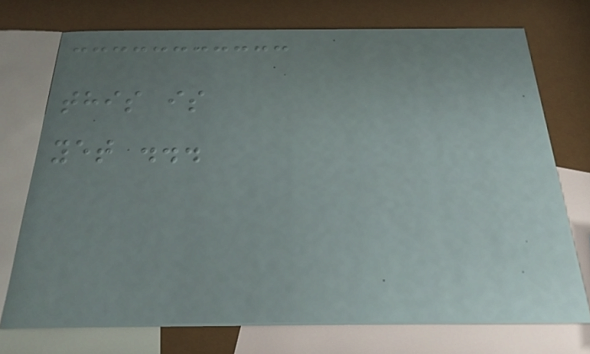this is
yet ...
